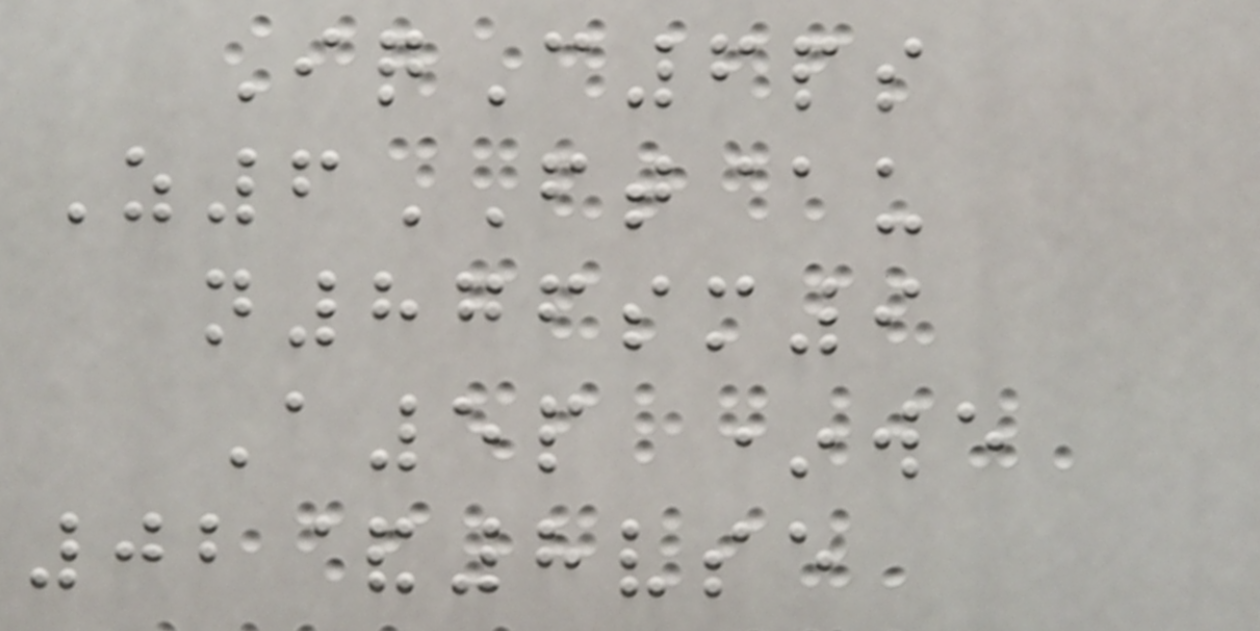IqC6ps
Z6FT@u
n876sm9
A5p *we
02&8vse
